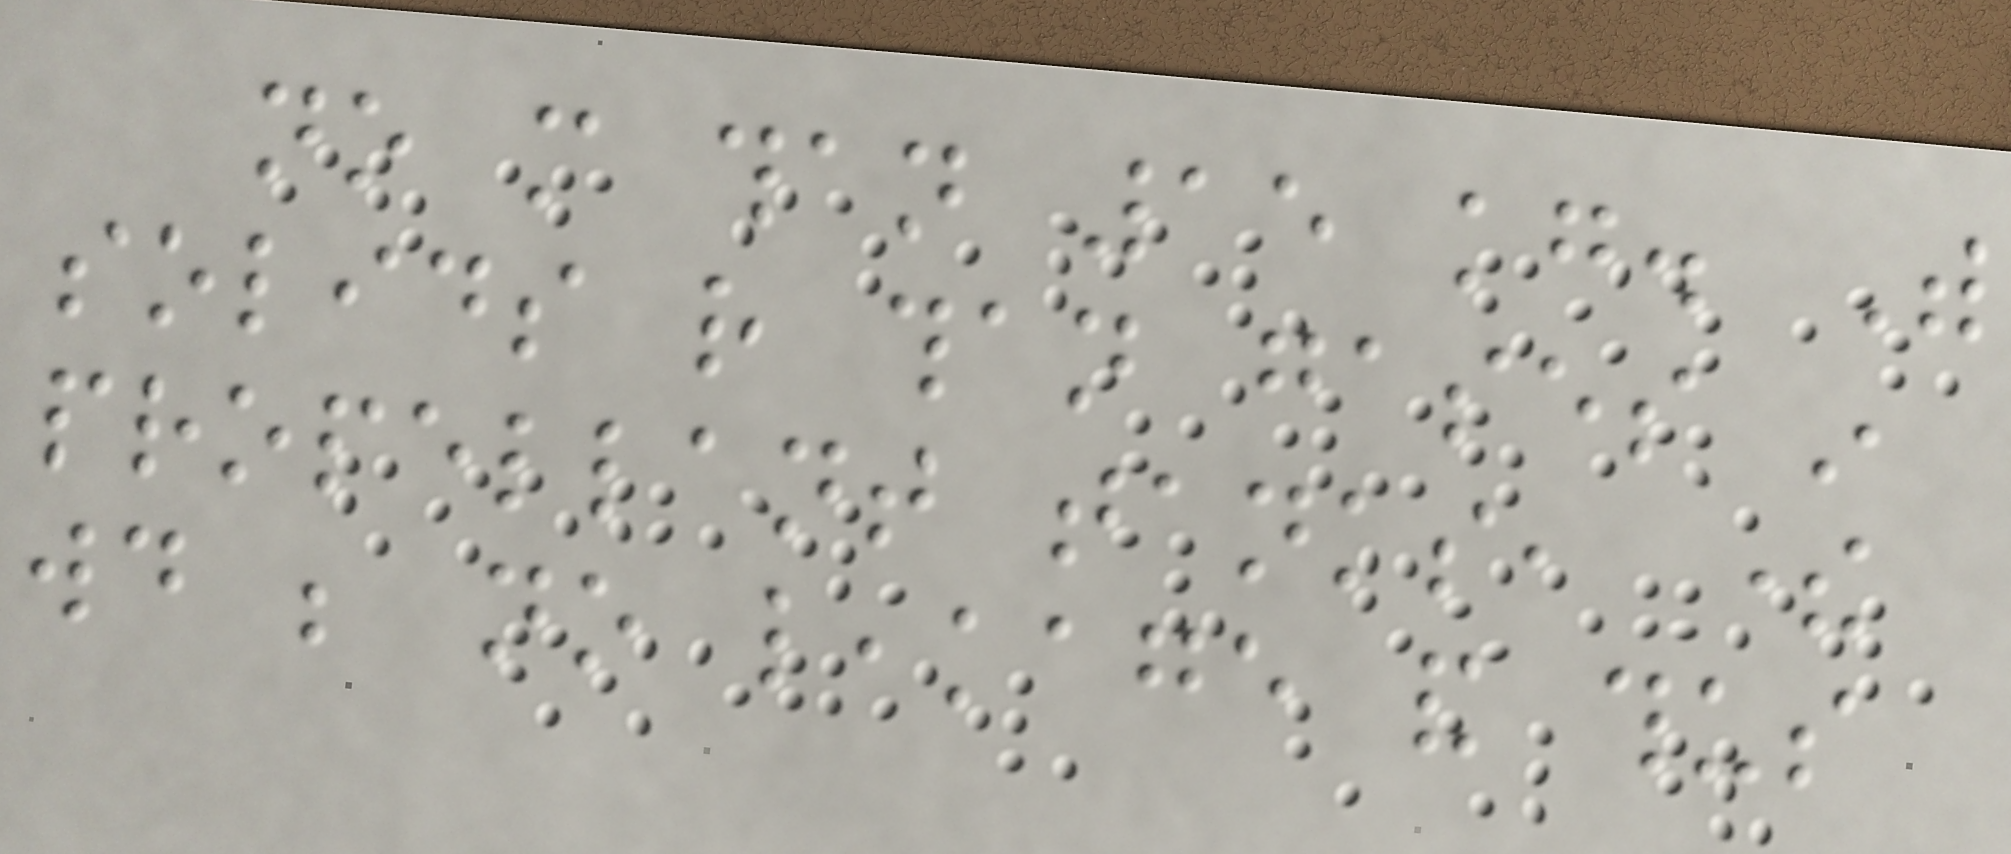no more than 15 kg. With
solids rather than gases in
propellant tanks, there
would be no leakage and thus
